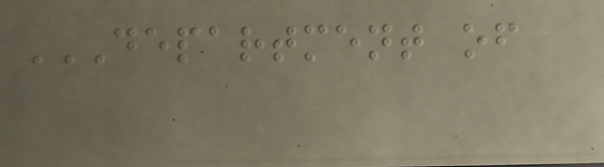DEPARTMENT OF
